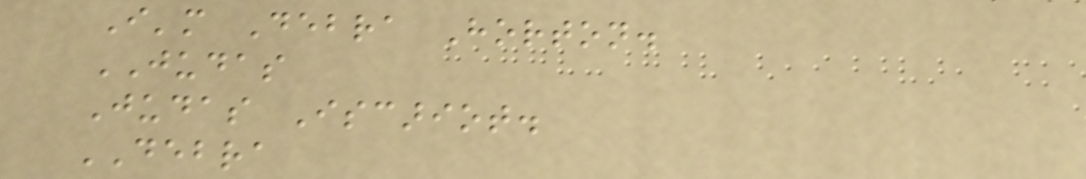I'm Debra Horton.
JUDAS
Judas Iscariot.
DEBRA
